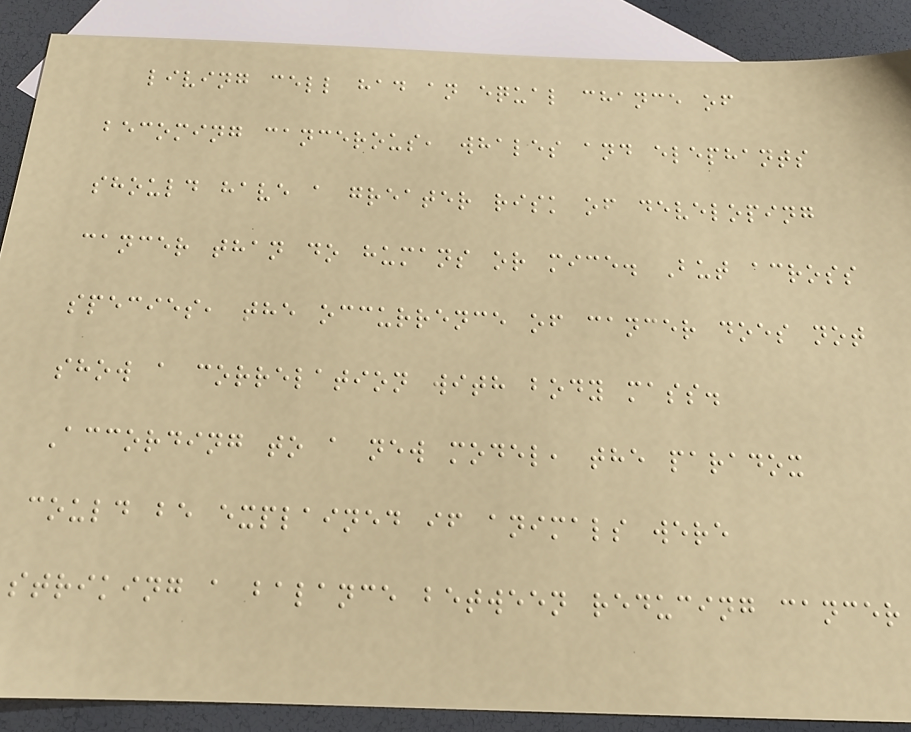living cell had an equal chance of
becoming cancerous, whales and elephants
should have a greater risk of developing
cancer than do humans or mice. But across
species, the occurrence of cancer does not
show a correlation with body mass.
According to a new model, the paradox
could be explained if animals were
striking a balance between reducing cancer
